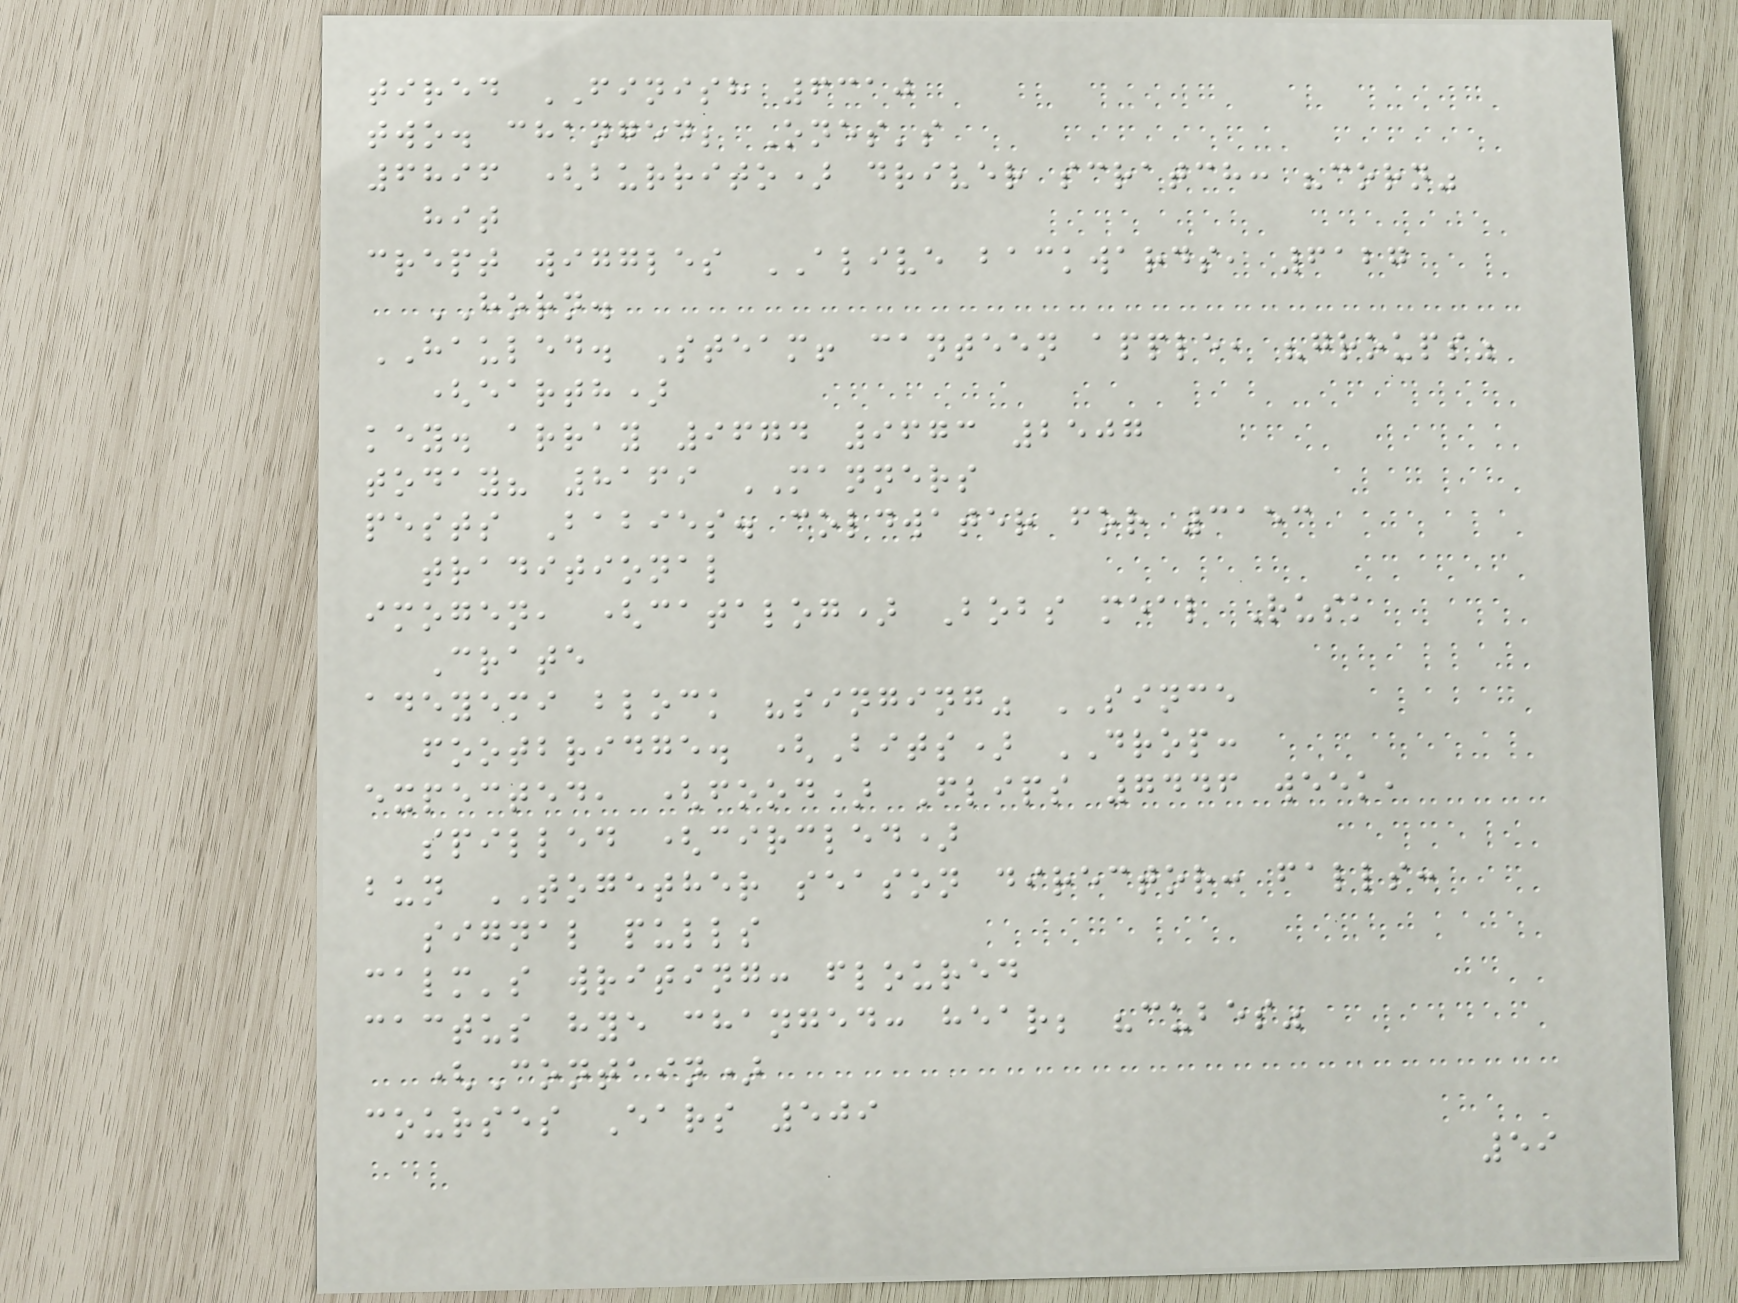tired FINISH 6310
two. changed; Ones's
6896 (burrito) driver scratch: "corn"
hit
crept wiggles ALIVE backwards, 6127
HORN.
HAULED. Steam! canteen apple, "groups"
(earth)
key. array 9674 9673 2507
today? 8169 MANNERS
pests Babies. coldwater for 3153
traditional
imogen, (catalog) Bobs meal Rusk
Crate
adeyemi block "singing" SINCE
footbridge. (Bits) DROP:
expected, (food) Flips 7446 week,
spilled (circled)
bun TOGETHER season director: falls:
signal pulls
calm's writing: floured
cactus hye changed: hear; "cubes"
(Contain)
courses Ears 509
59
